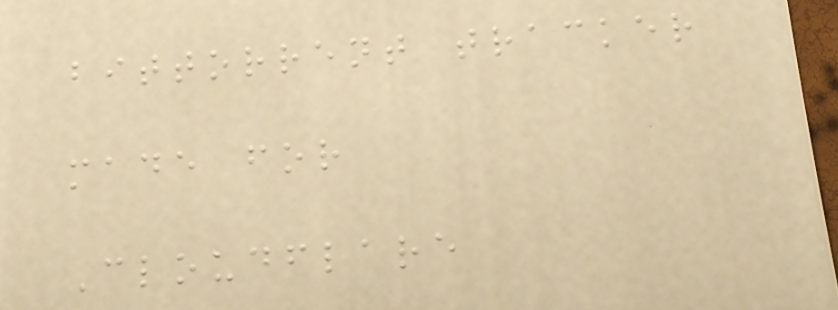bittorrent tracker
made for
Cloudflare
